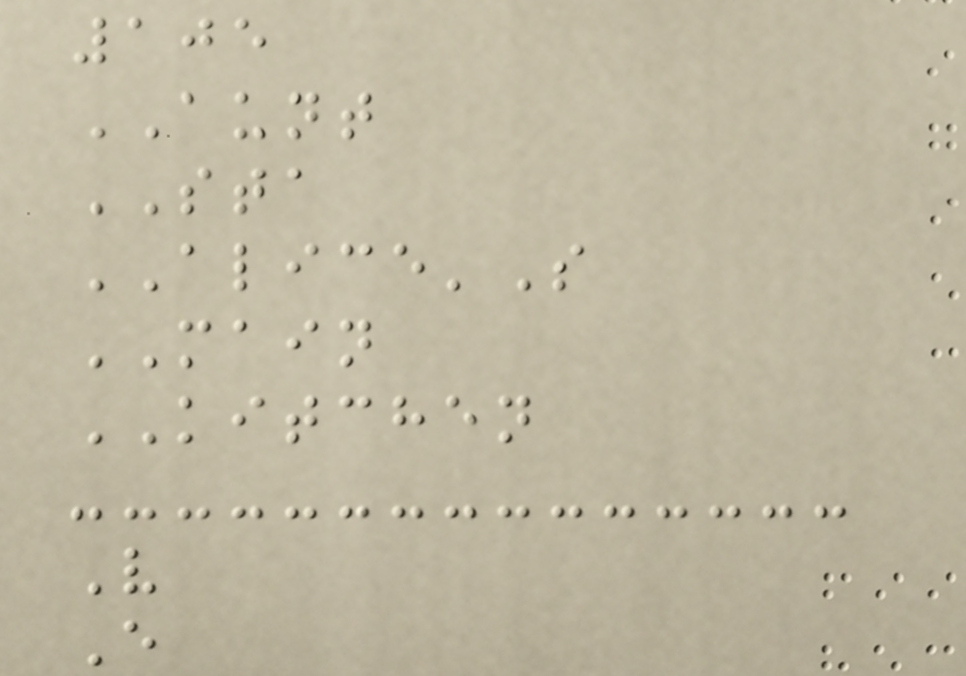105
AUNT
STA
ALICE'S
MAIN
KITCHEN
V
E
